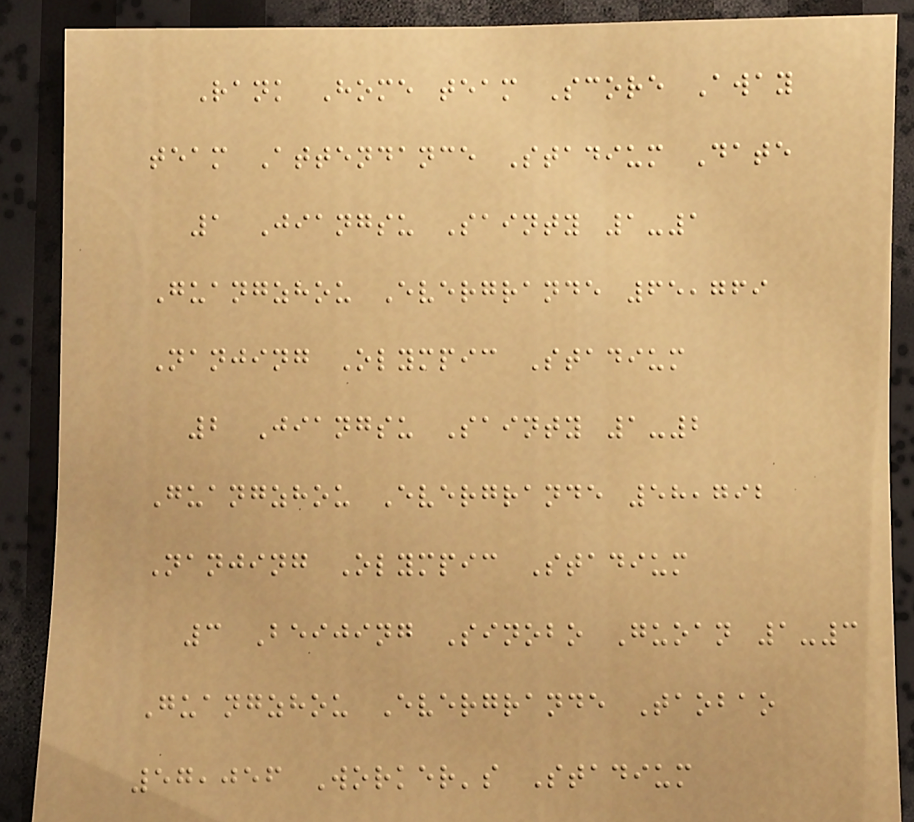Rank Home team Score Away
team Attendance Stadium Date
1 Jiangsu Sainty 1-1
Guangzhou Evergrande 65,769
Nanjing Olympic Stadium
2 Jiangsu Sainty 1-2
Guangzhou Evergrande 58,792
Nanjing Olympic Stadium
3 Beijing Sinobo Guoan 1-3
Guangzhou Evergrande Taobao
57,056 Worker's Stadium
